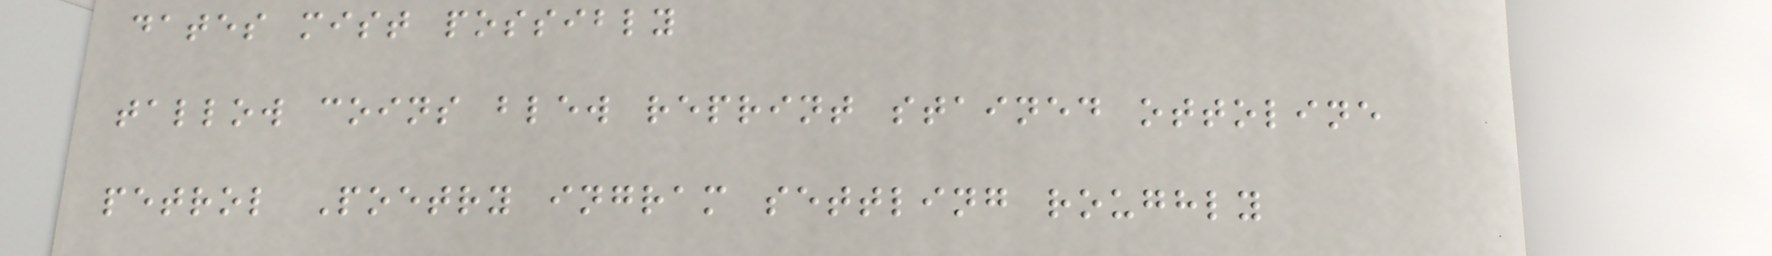dates mist possibly
tallow coins blew reprint stained ottoline
petrol Poetry ingram settling roughly
